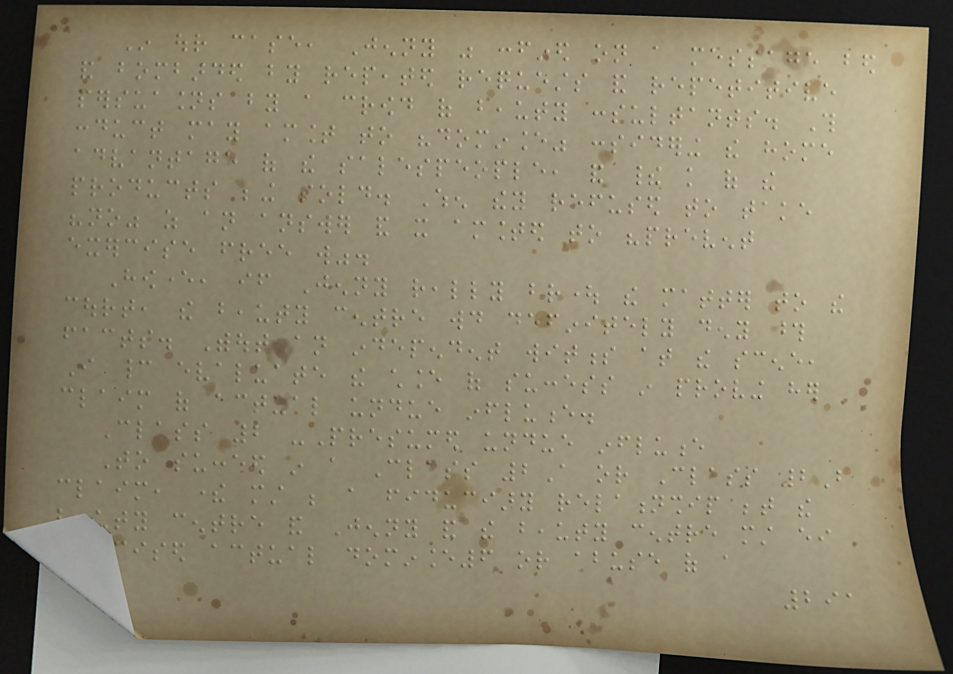In our case, Jenny was confined on a message bed
and bombarded by repeated requests and repetitive
persuasions by a crowd of beauty consultants. This
conduct may amount to "dominance" considering the home
advantage of the salespeople, and their knowledge of the
products being sold. When they refused to take
"no" as an answer and it amounted to "prevent
exercise free will".
However, if Jenny really brought the matter to the
court, the beauty centre would definitely deny those
facts. Without an independent witness at the scene,
I cannot evaluate the chance of success in proving her
claim of actual undue influence.
Class 2 -Presumed undue influence
To succeed in a Class 2A or Class 2B
claim, there must be a fiduciary relationship between the
beauty centre and Jenny and the beauty centre must either
exercised actual dominance6 or abuse of a
291
